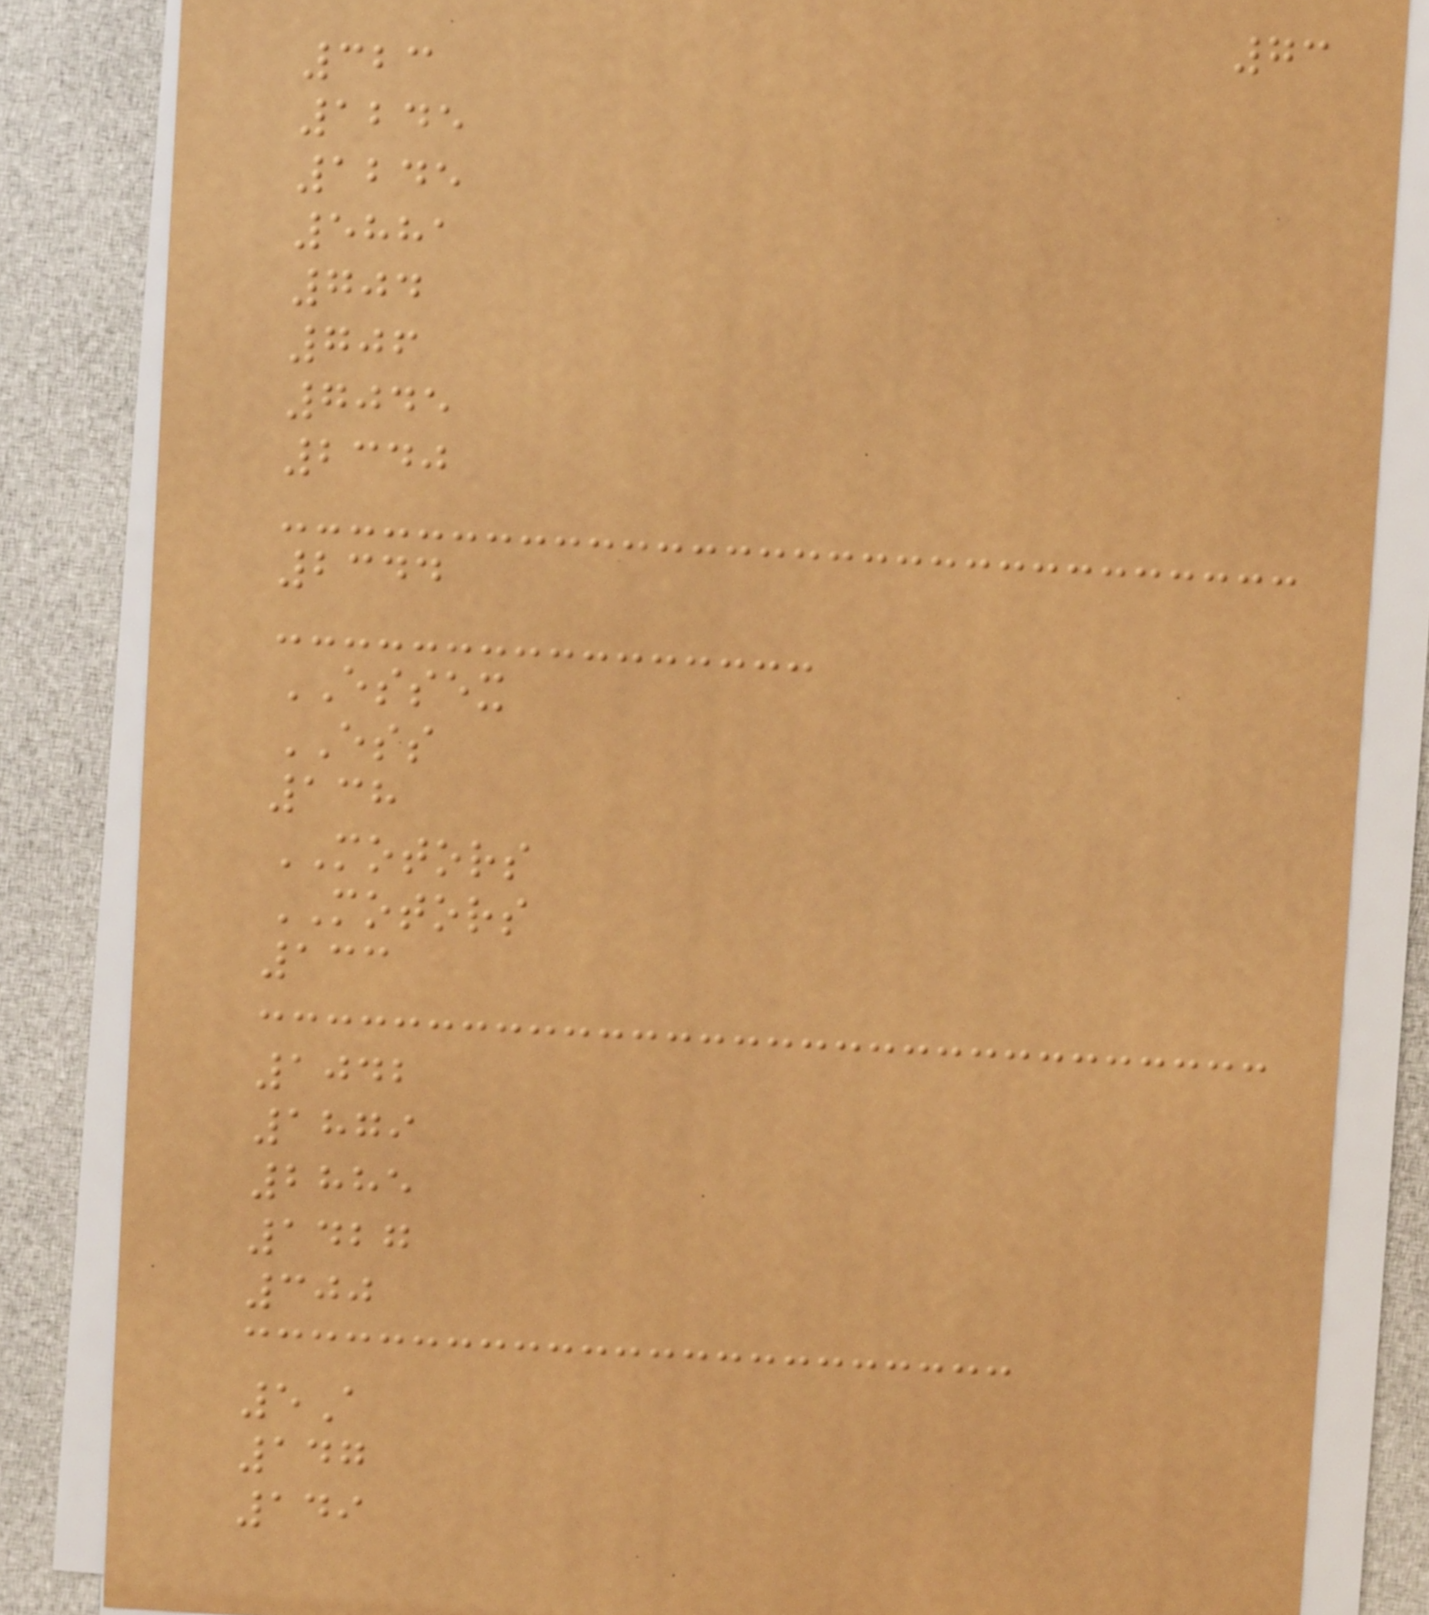73
323
1245
1245
5881
704
706
7045
2340
2344
ESSEX
ESS
138
MOTORS
MOTORS
133
1042
1879
2885
1427
300
5A
147
149
